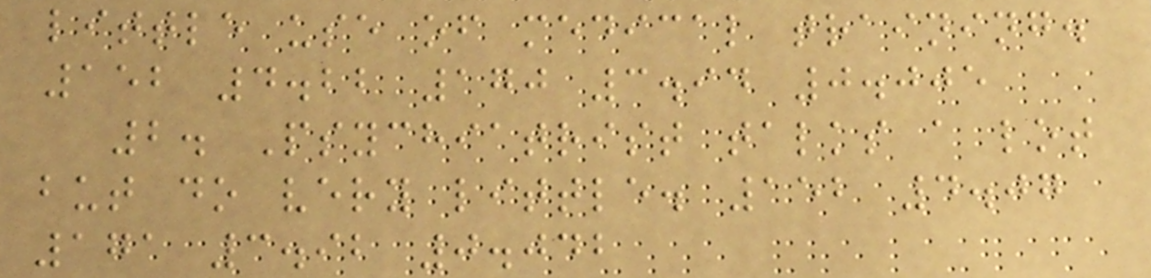little use of medical training.
152 4.22 170 3.94 0.005
2. Psychiatrist talks a lot
but do very little. 152 4.07
171 3.92 0.042
